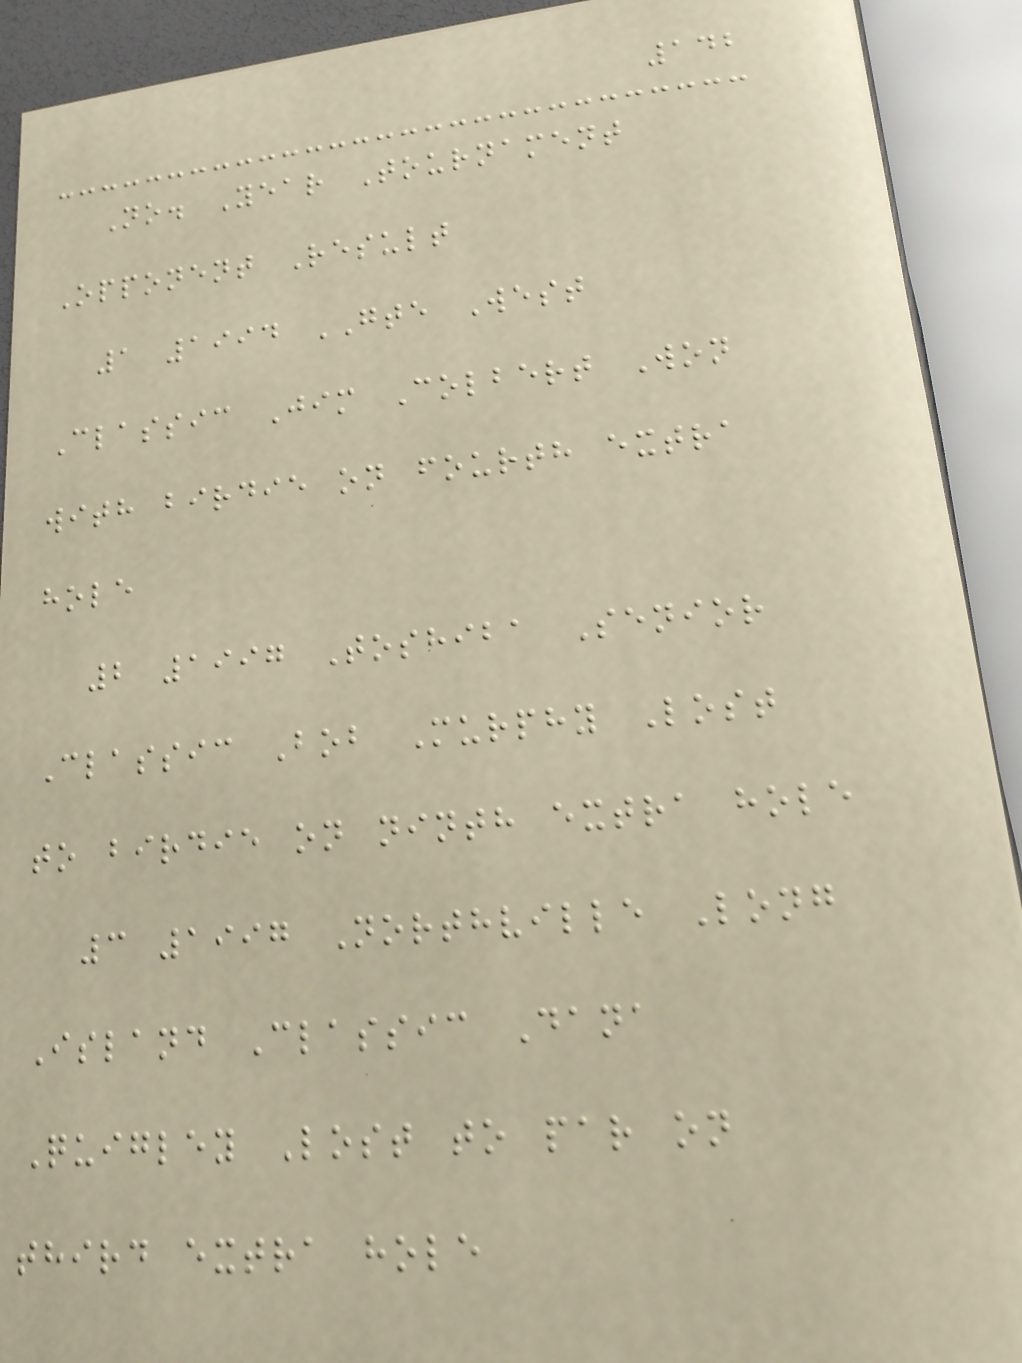142
No. Year Tournament
Opponent Result
1 1994 GTE West
Classic Jim Colbert Won
with birdie on fourth extra
hole
2 1997 Toshiba Senior
Classic Bob Murphy Lost
to birdie on ninth extra hole
3 1997 Northville Long
Island Classic Dana
Quigley Lost to par on
third extra hole
